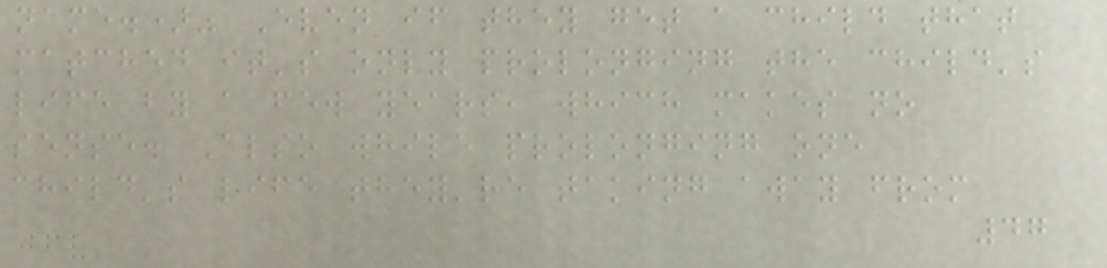name.)" Even if they get a child that
matched it's only prolonging the child's
life by a few years, which makes no
sense. Also while prolonging one
child's life they're taking away from
47
